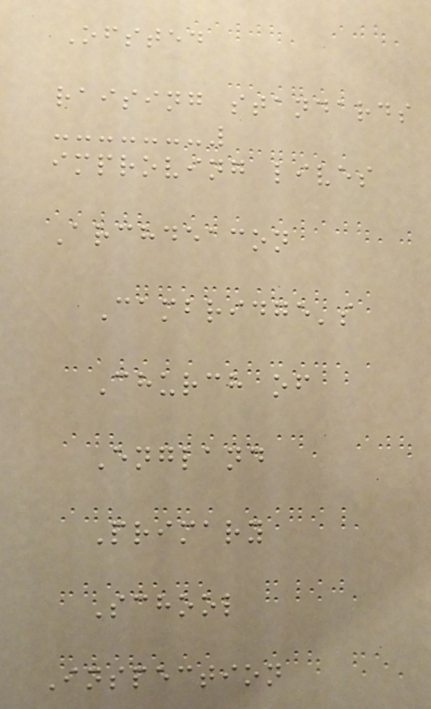Ofsted
raising standards
improving lives
Archdeacon
Cambridge's
Church of
England
Primary
School
Inspection
